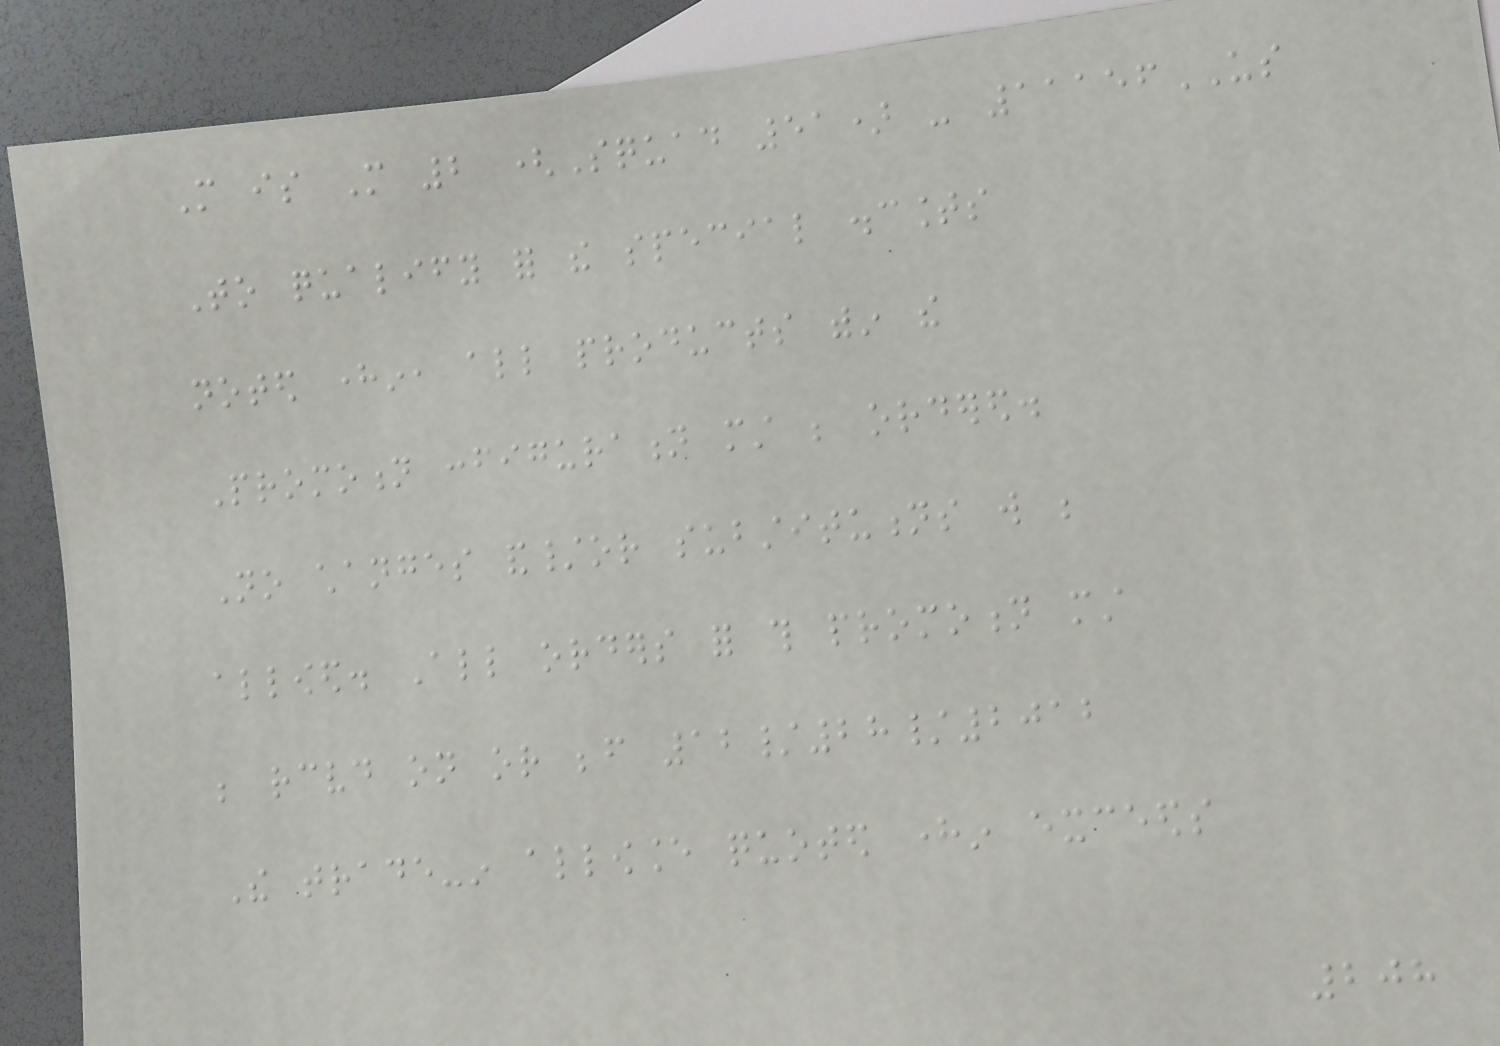More is More 2 (Squad 51) - 11156US
To qualify for the special discounts
noted herein, all products within the
Promotion configuration must be ordered.
No changes and/or substitutions will be
allowed. All orders for this promotion must
be received on or before 12/28/2012
The trade-in allowance quoted herein exceeds
208
